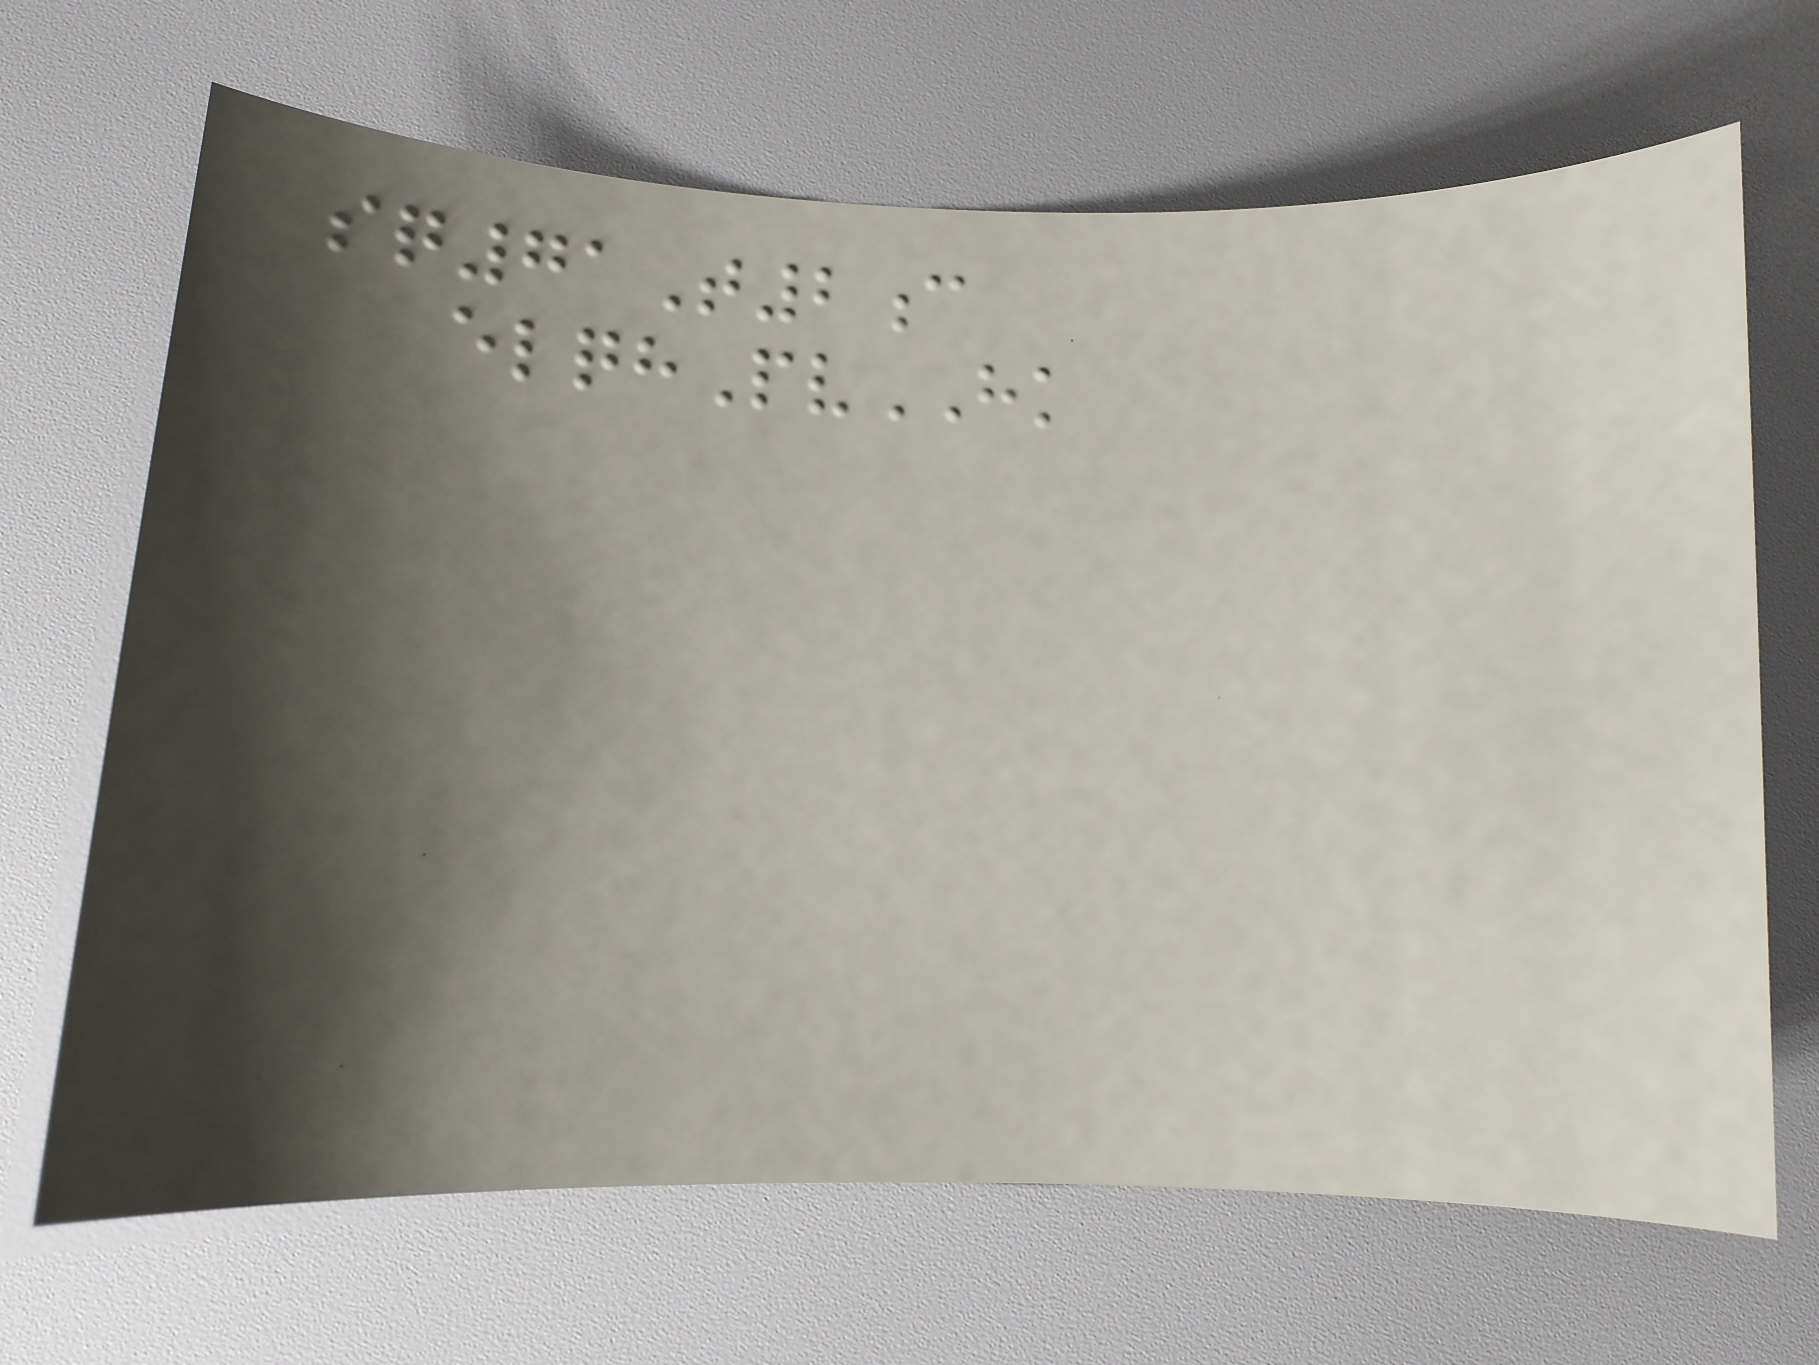sq71T2c
elqhPvHK
